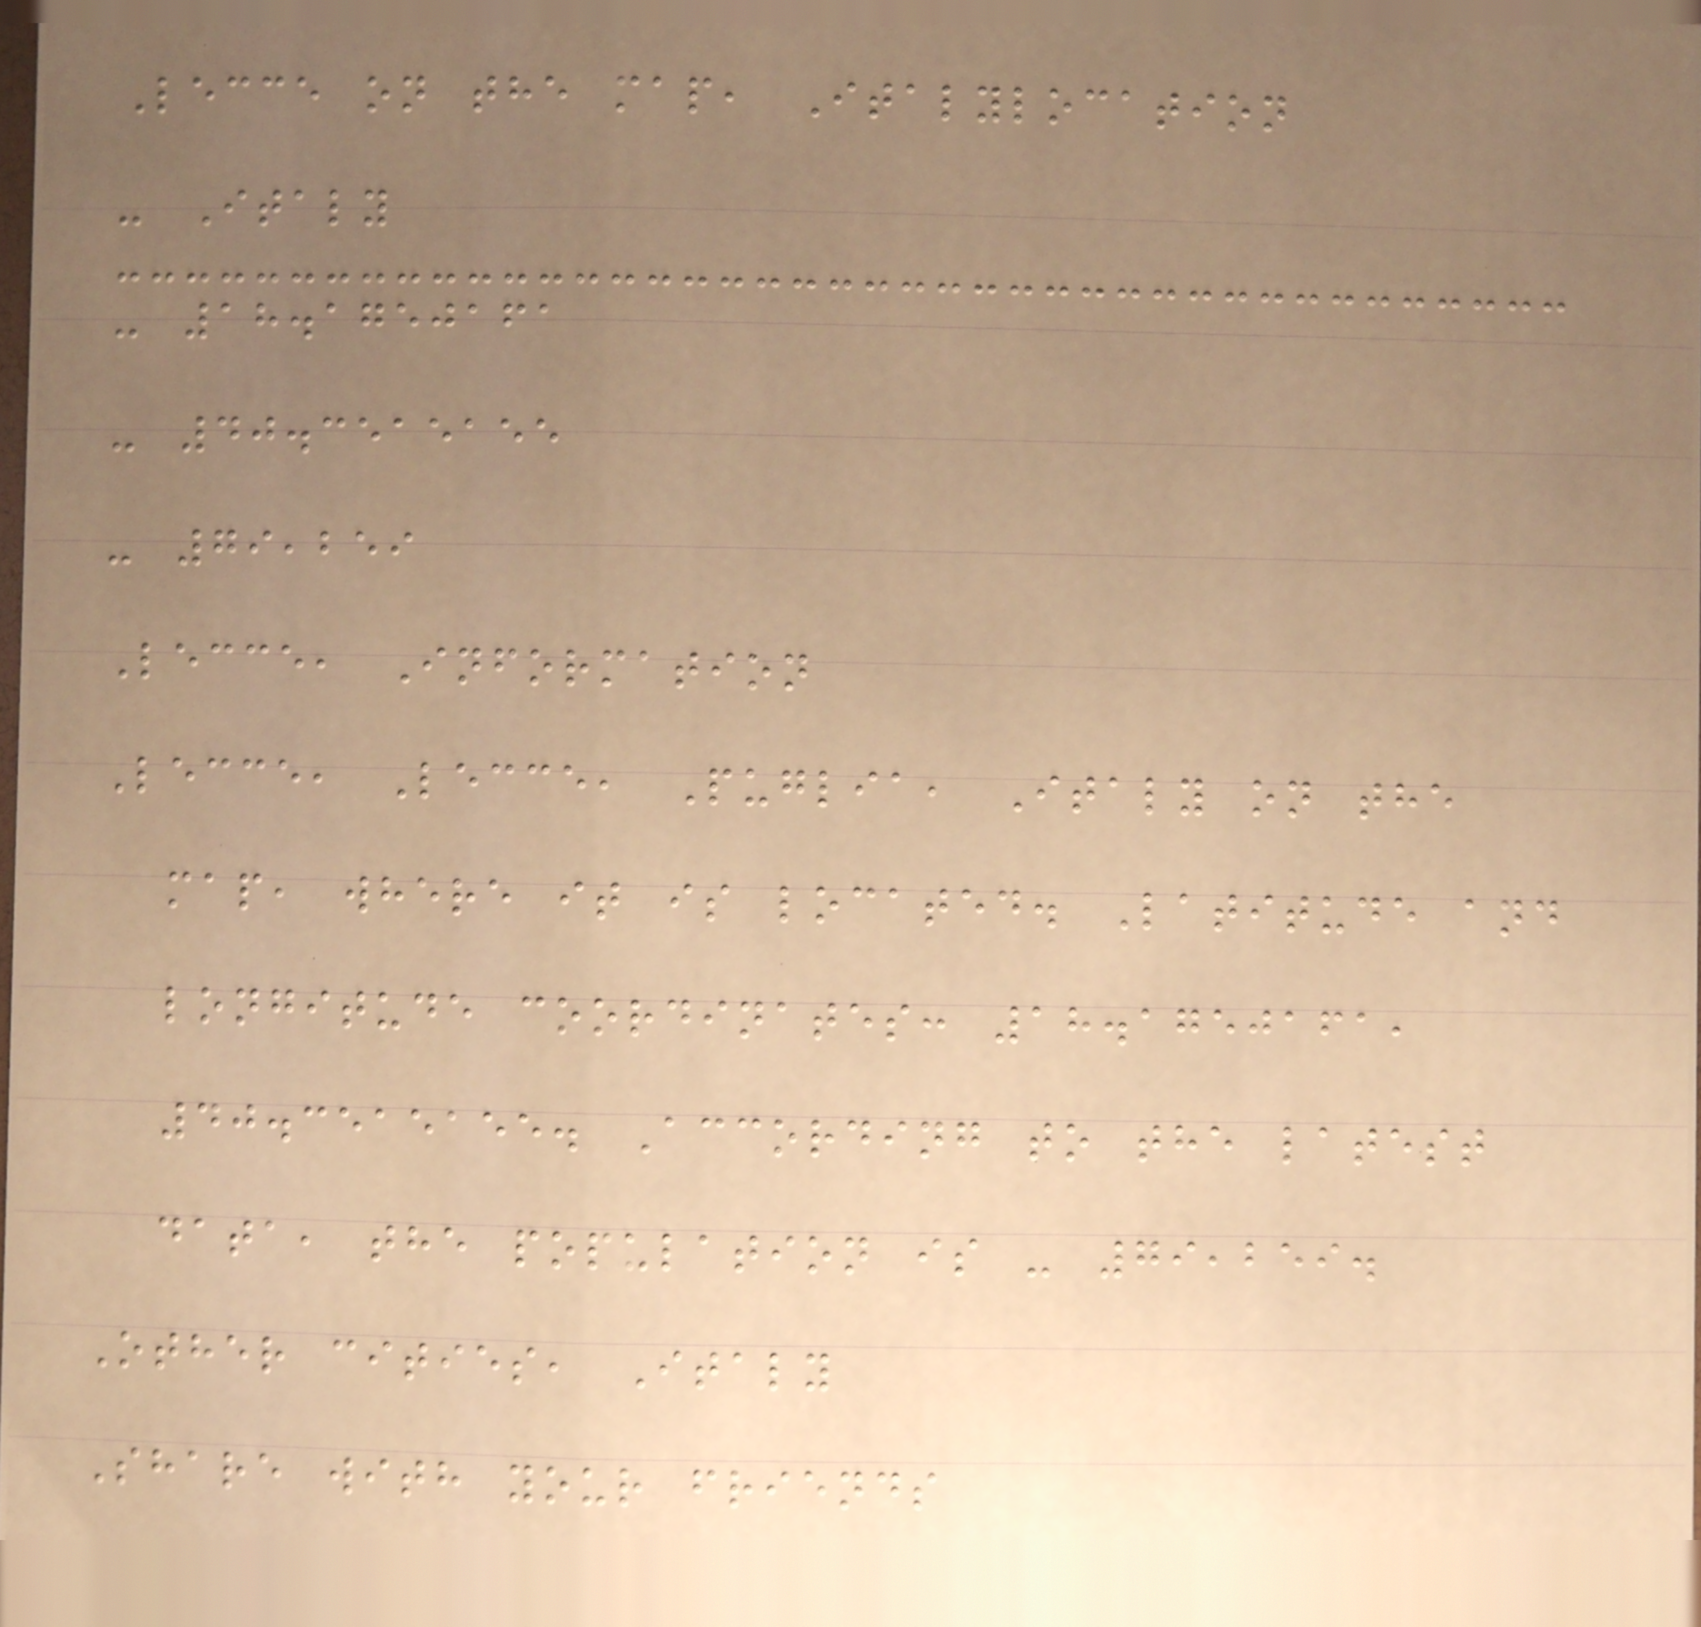Lecce on the map, Italylocation
- Italy
- 18.1750161
- 40.3515155
- 79,259
Lecce, Information
Lecce, Lecce, Puglia, Italy on the
map, where it is located. Latitude and
longitude coordinates: 18.1750161,
40.3515155. According to the latest
data, the population is - 79,259.
Other cities, Italy
Share with your friends
